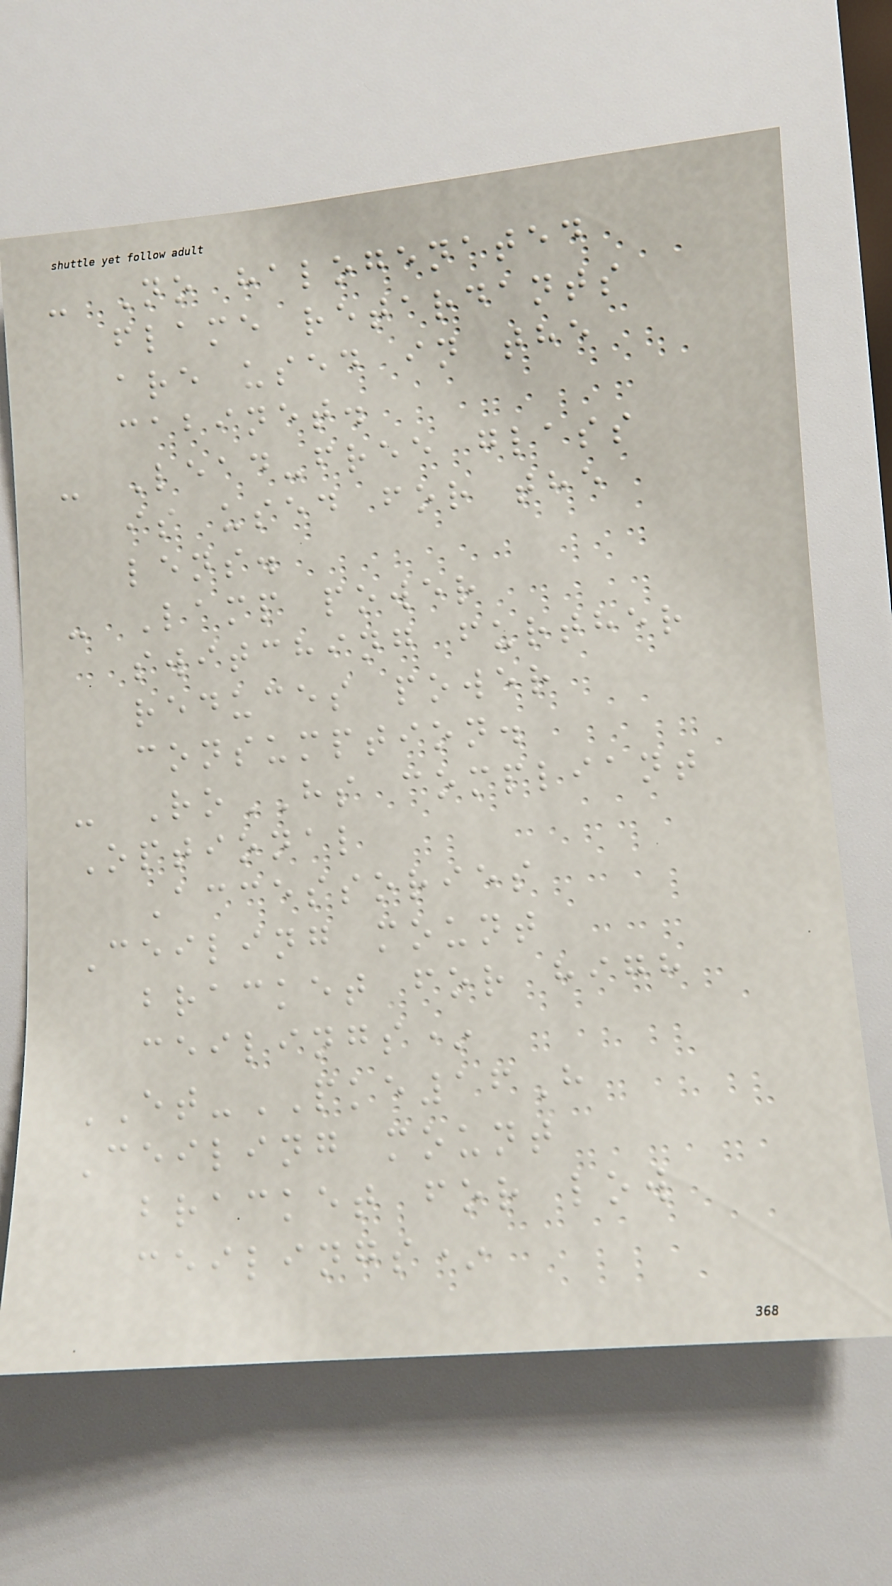- No halogenated
flame retardants
are used in the
cabinet.
- Lead-free glass
is used for the
lens.
- Lamp power
switching further
reduces power
consumption.
- RoHS compliant
Optional
Accessories
Ceiling mount
bracket for high
ceilings*
ET-PKE16H
Ceiling mount
bracket for low
ceilings*
